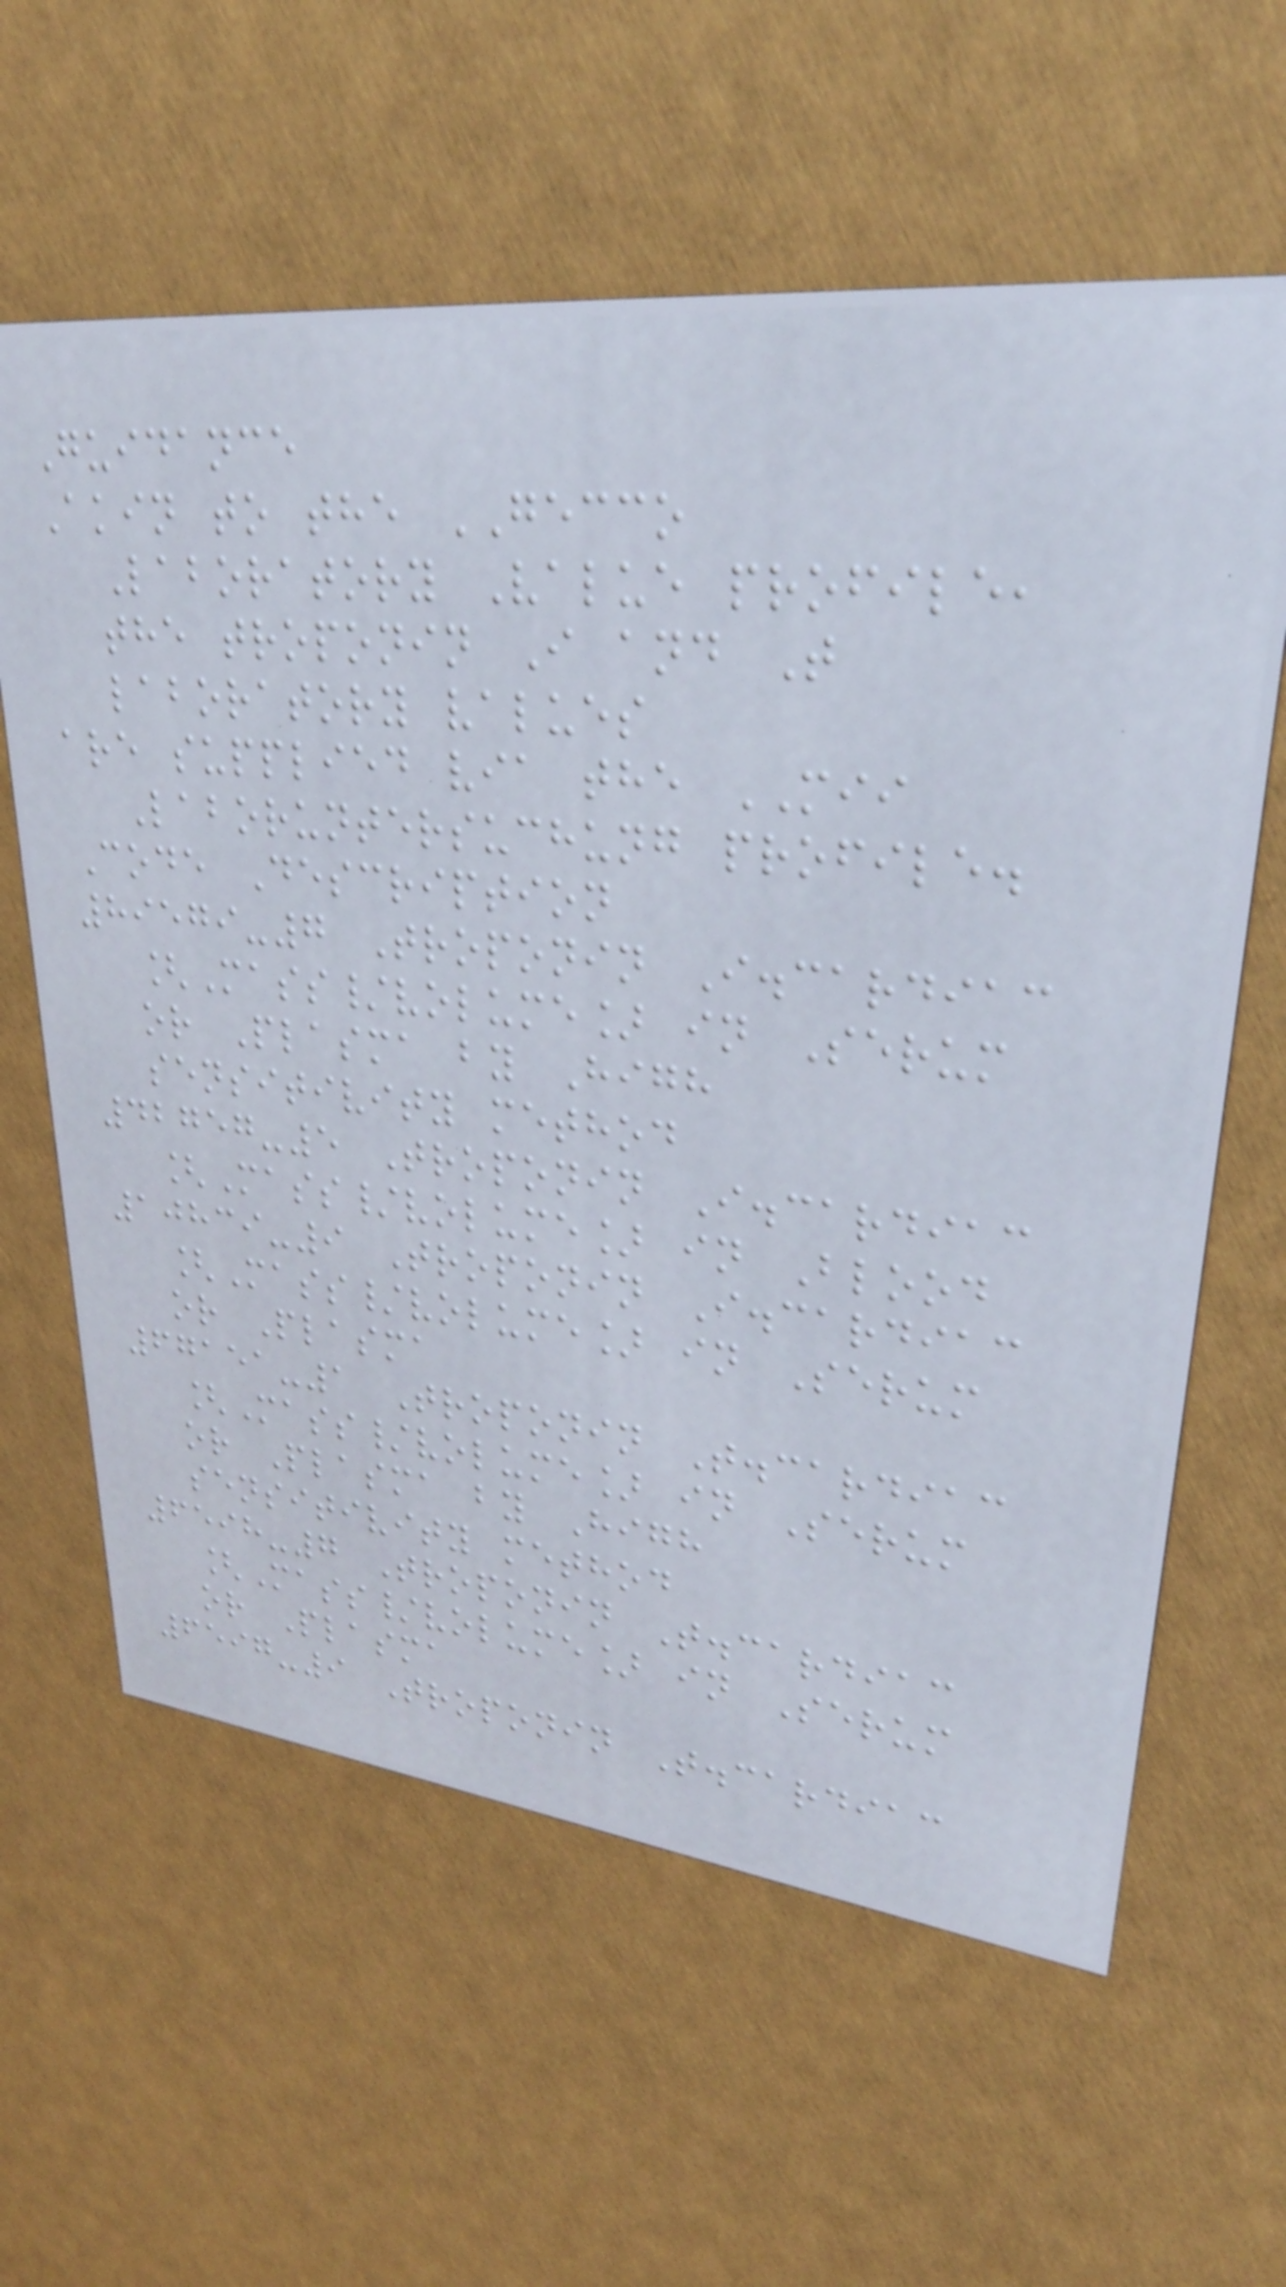Guidance
Akin to the GECCO
Laboratory Value profile,
the troponin I and T
laboratory values
are supplied via the MII
Laboruntersuchung profile.
Code Description
89579-7 Troponin I.cardiac
[Mass/volume] in Serum
or Plasma by High
sensitivity method
42757-5 Troponin I.cardiac
[Mass/volume] in Blood
10839-9 Troponin I.cardiac
[Mass/volume] in Serum
or Plasma
67151-1 Troponin T.cardiac
[Mass/volume] in Serum
or Plasma by High
sensitivity method
6598-7 Troponin T.cardiac
[Mass/volume] in Serum
or Plasma
6597-9 Troponin T.cardiac
